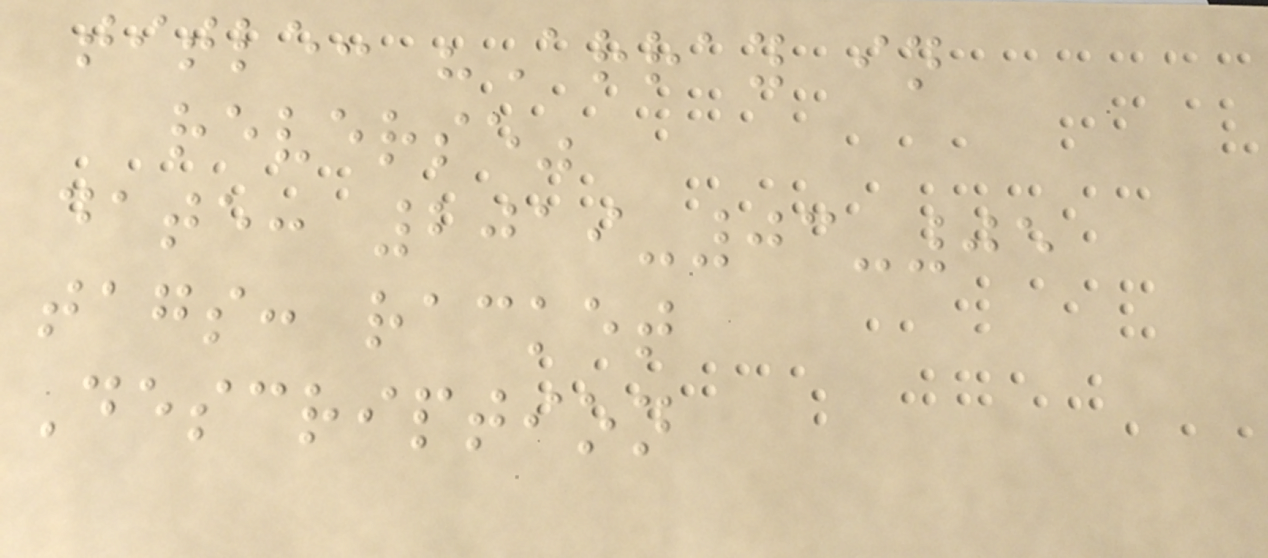title: "Array in
reverse"
date: 2019-03-05
tags: racket
Description
